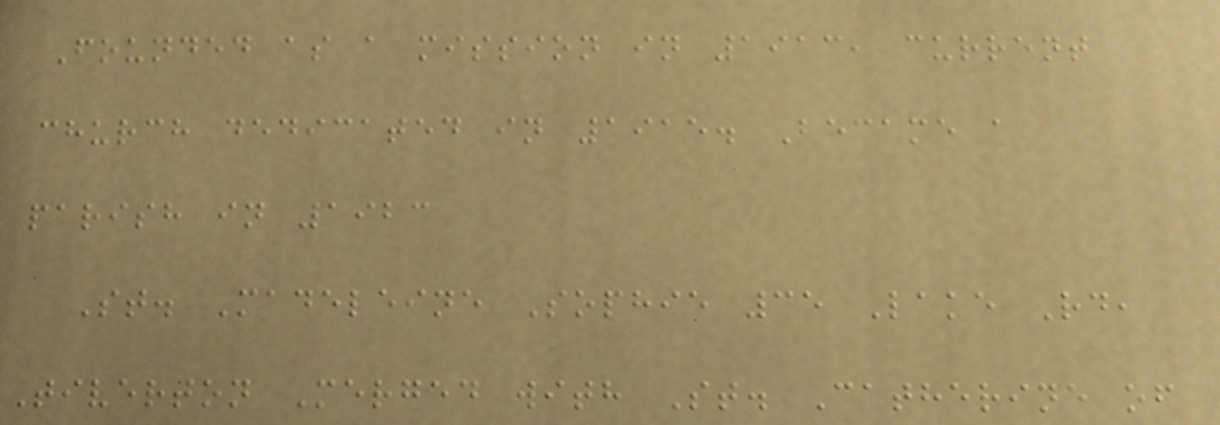Founded as a mission in 1913, current
church dedicated in 1915. Became a
parish in 1923
St. Madeleine Sophie 35 Lake Rd,
Tiverton Merged with St. Catherine of
